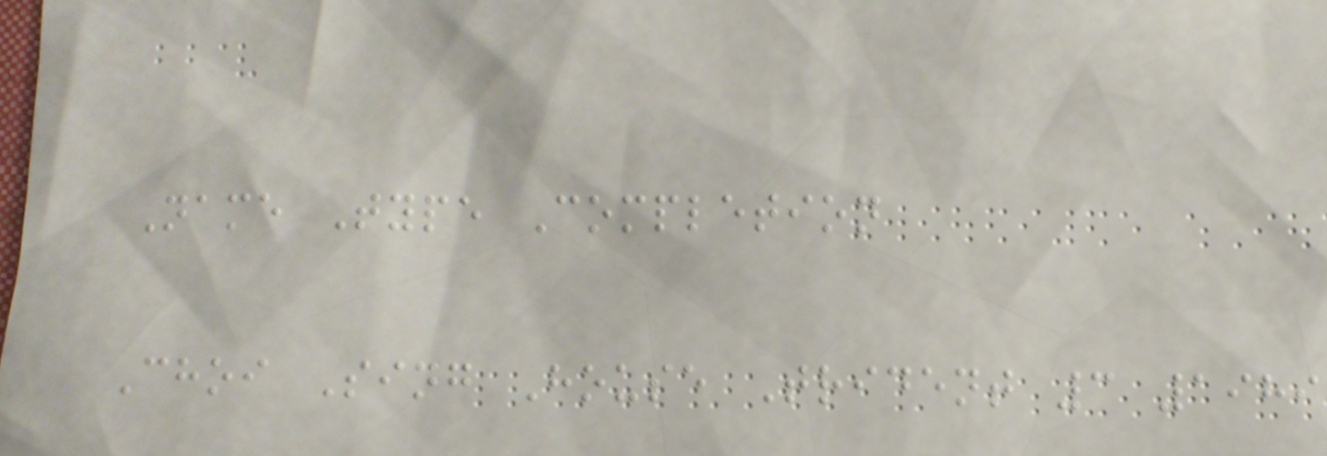Name Type Completion
Choi Sing House Trident 3 1989
